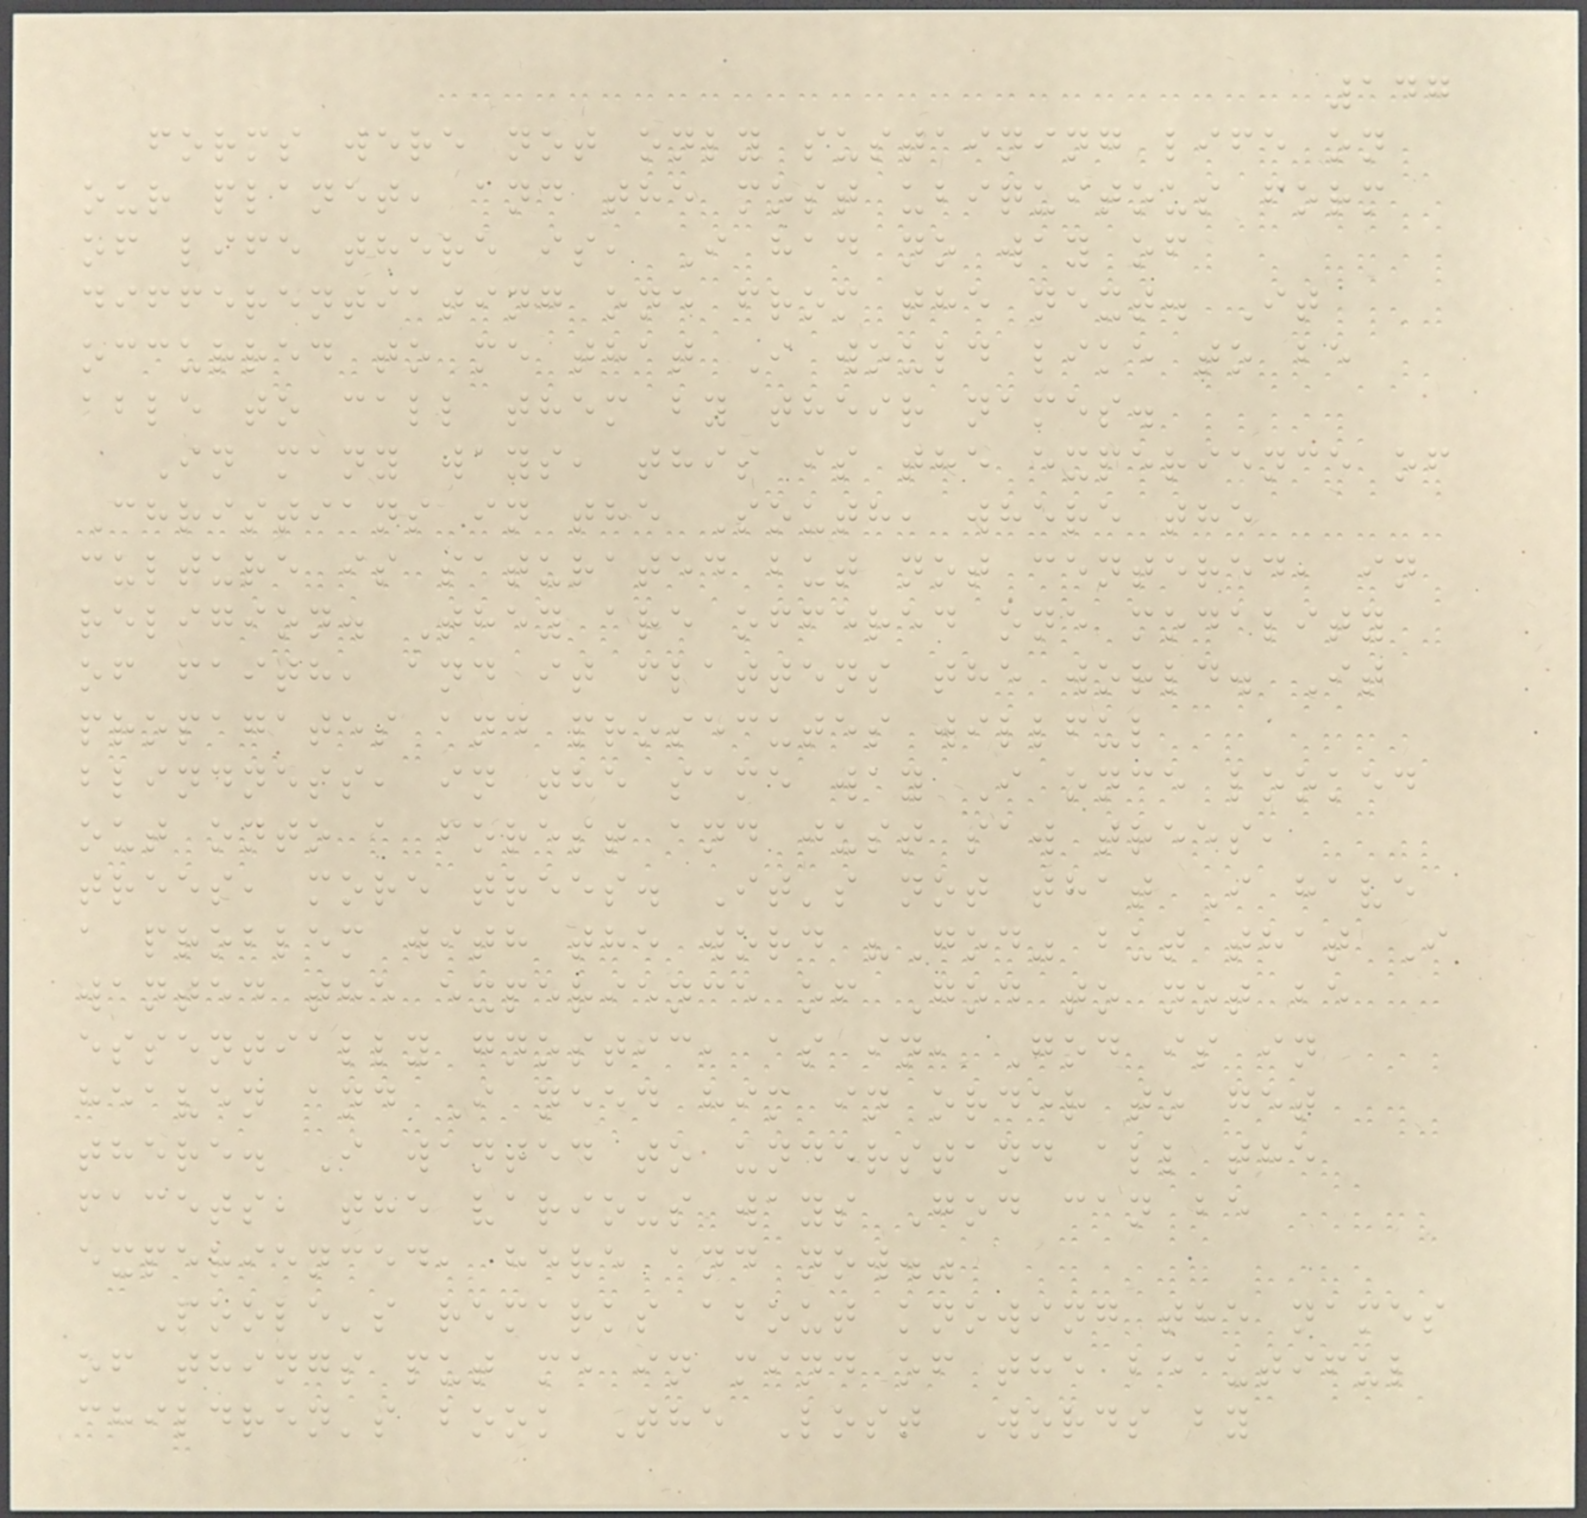147
forms were not only sustaining life on
our planet, and the most ubiquitous form
of life there is, I had no way of
differentiating one from the next. It
occurred to me that I would like to be
able to call them by their names.
In many ways, this is the experience of
Christians in the South, where the
culture is saturated but not centered, in
religion. They are offered one modality
of faith, and it flattens the world. It
propagates and prosecutes willful
blindness, in the same way I once looked
out onto a forest and just saw trees,
trees, more trees. It's not that I have
a problem with the word "God" but that I
wanted the experience of God to not be
essentially gnostic, as in, God is in
heaven and I need him in order to get
there. I wanted to understand all the
facets, the various ways God can be
experienced, here and now."
Poole's remarks about knowing the names
of things put me in mind of the beautiful
children's book The Lost Words by
